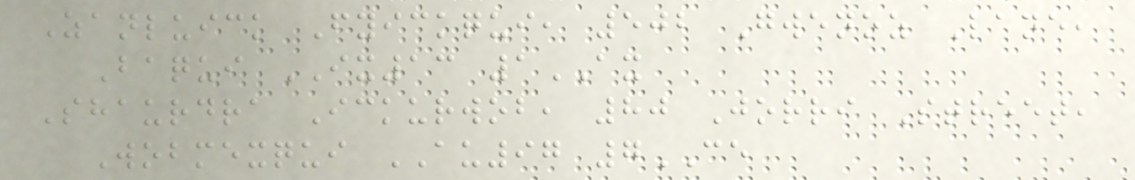Zanluick Fyickqui, 502 Gwenoz Lane,
Baqui IX13 1AX
Shaurdra Ickurwob, 80 Jorri Street,
Wobmexqui AU97 7CE
